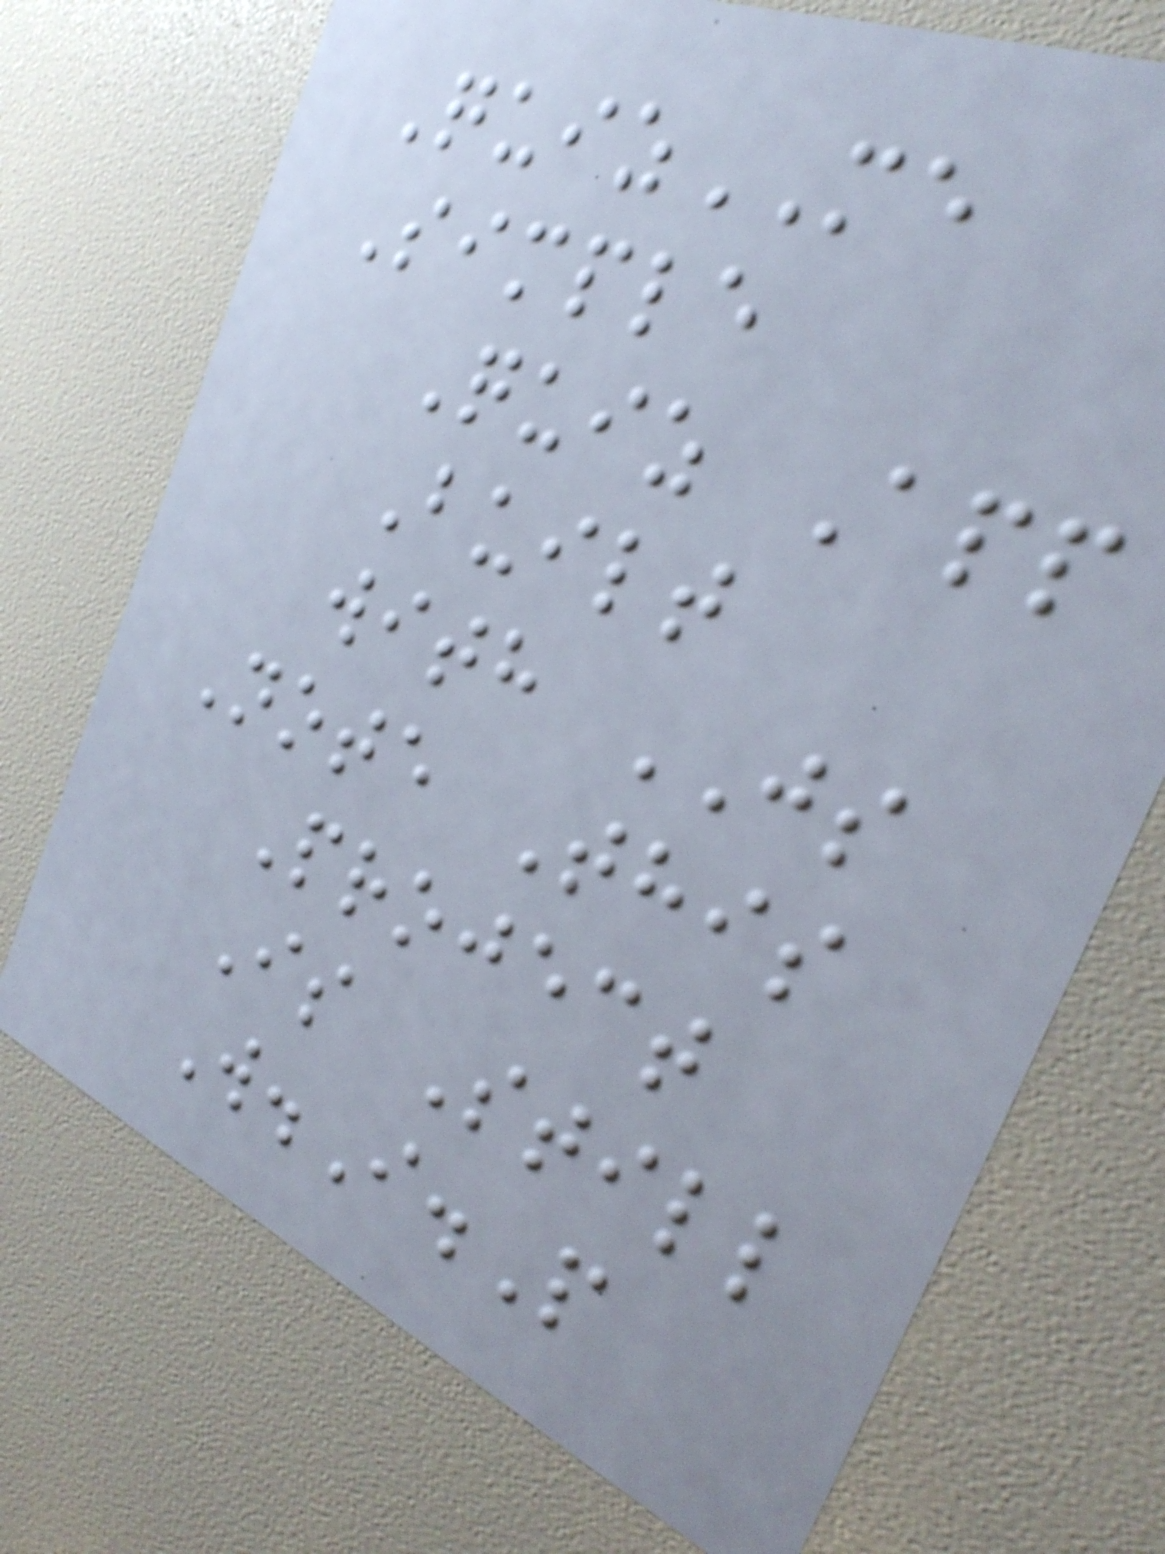QuizME
Simple
Quiz App
Built
with JS
Note This
Project
Is Still
W.I.P
